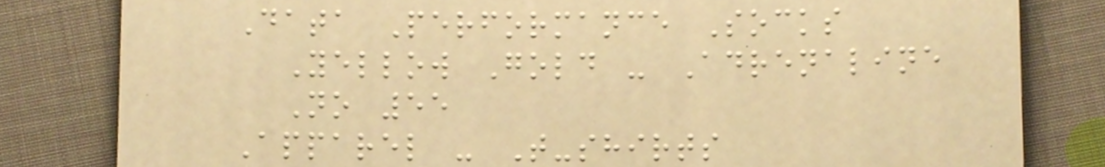Data Performance Socks
Yellow Gold - Adrenaline
No 55
Apparel - T-shirts
